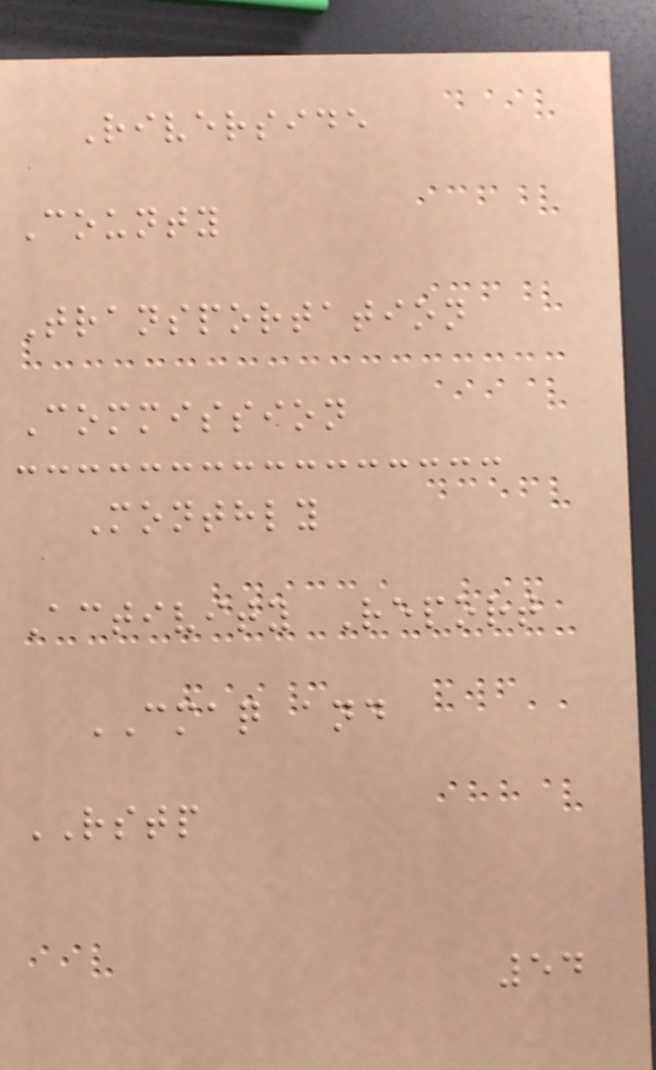Riverside
County
Transportation
Commission
Monthly
Activity Report
CMAQ and
RSTP
54
